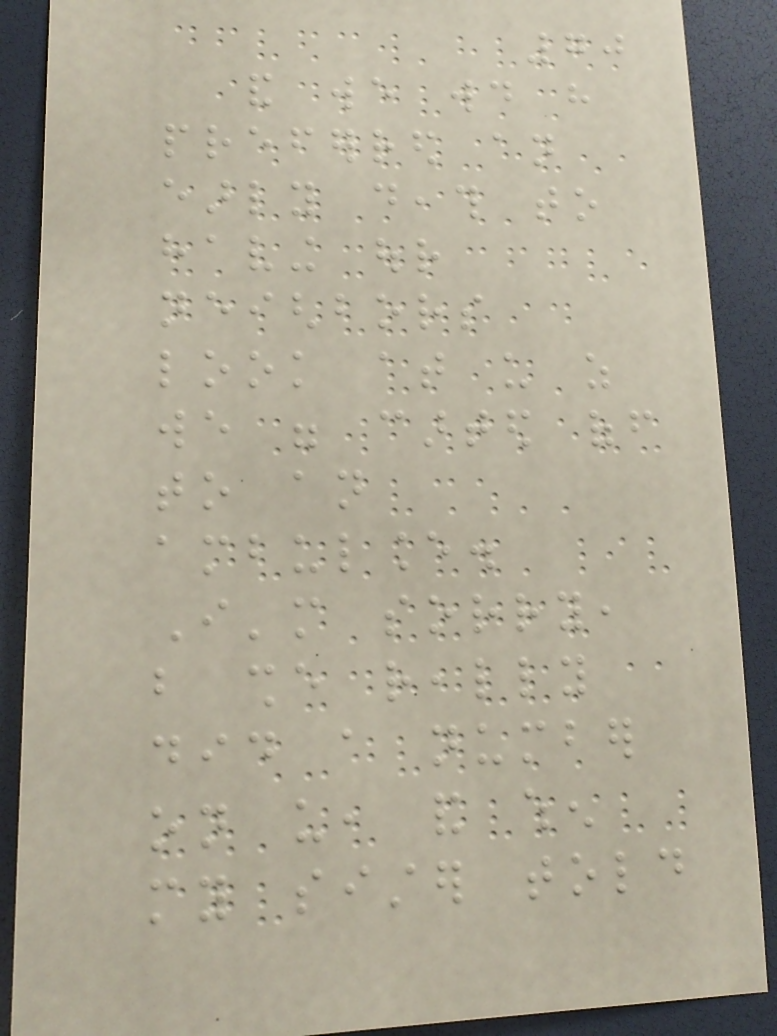70
and we would have
preferred an
early death to
having our
neighbors
look at us as
we were carted off
to an
ambulance.
I'm sorry,
but she really
did a number
on us, and when
my sister told
